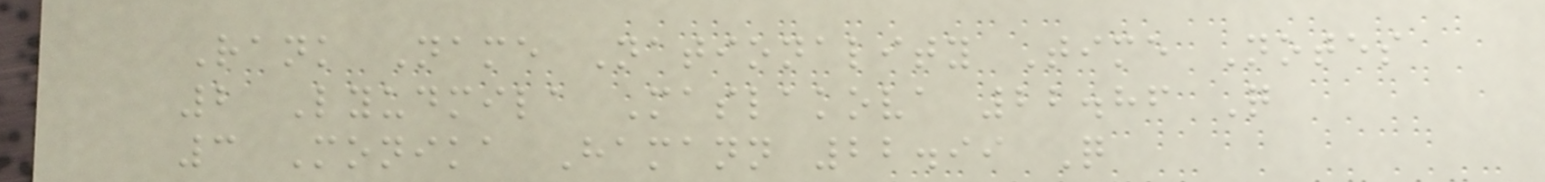Rank Name Nationality Time Notes
2 Lyudmila Maslakova 22.86 Q
3 Monika Hamann 22.99 Q
